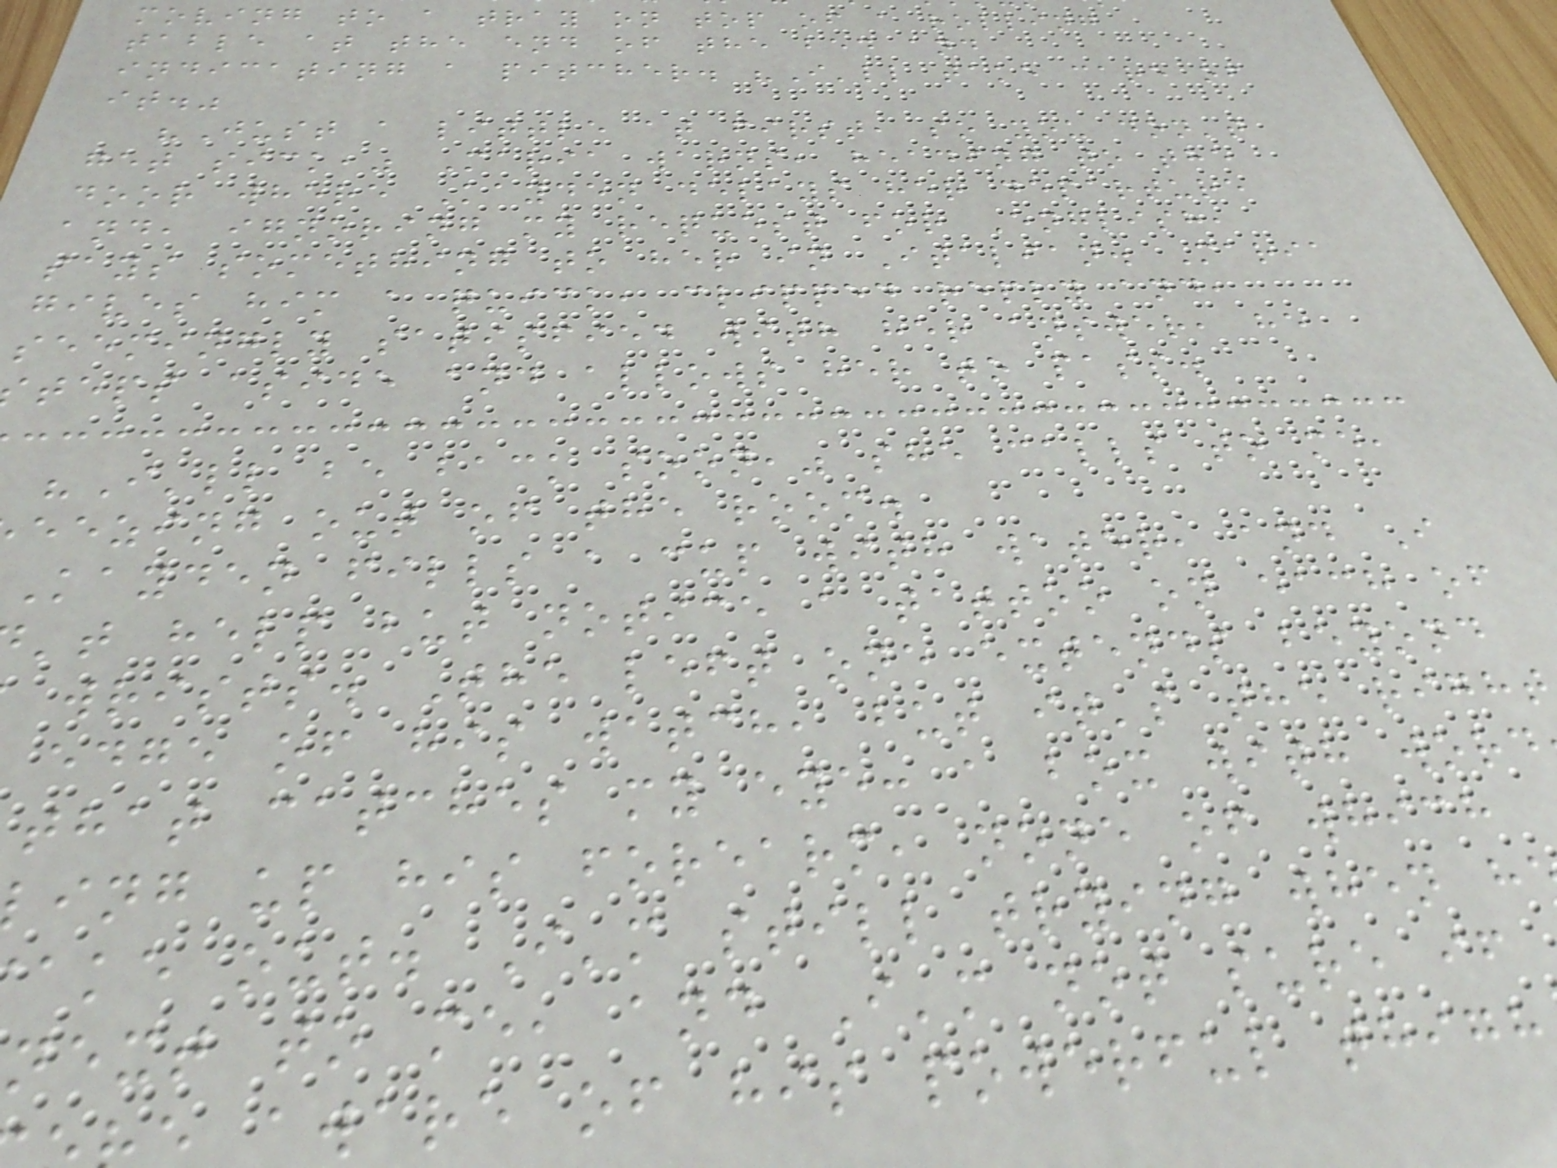moving to a tray on top of a rolling
table at the end of the bed and
indicating a pitcher. "I'll take care of
it."
"Just a little at first, so you don't
get sick," Maria warns, heading to the
door where Kayden delays her departure
and, ignoring my request for English,
says something to her in Italian. Maria
gives him a quick, clipped reply and,
seemingly satisfied with her answer, he
teps aside and allows her to pass.
"I'll be back soon," she calls to me,
eezing out of the room.
Kayden fills a cup with water, and I
't help but notice a tattoo on each of
wrists. The left one extends beyond
edge of his watch, but it's the right
that catches my eye: a box with word
ing up his forearm, none of which
ake out. I'm still trying when h
next to me, and I'm not sure if
aware of his powerful thigh
